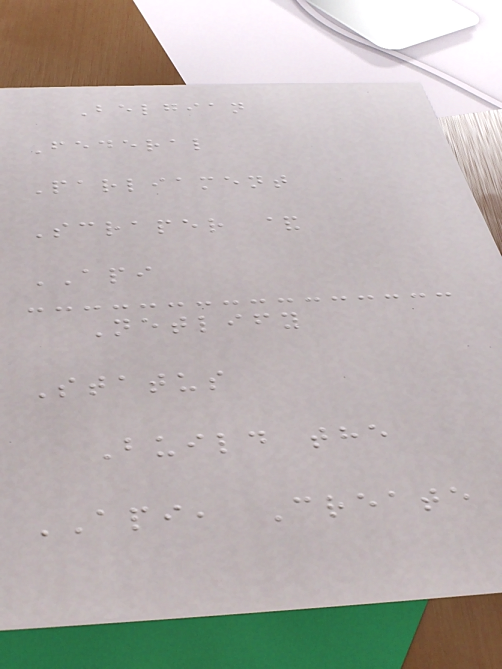Belgian
Federal
Parliament
Scraper &
API
Netlify
Status
Build the
API, Create
